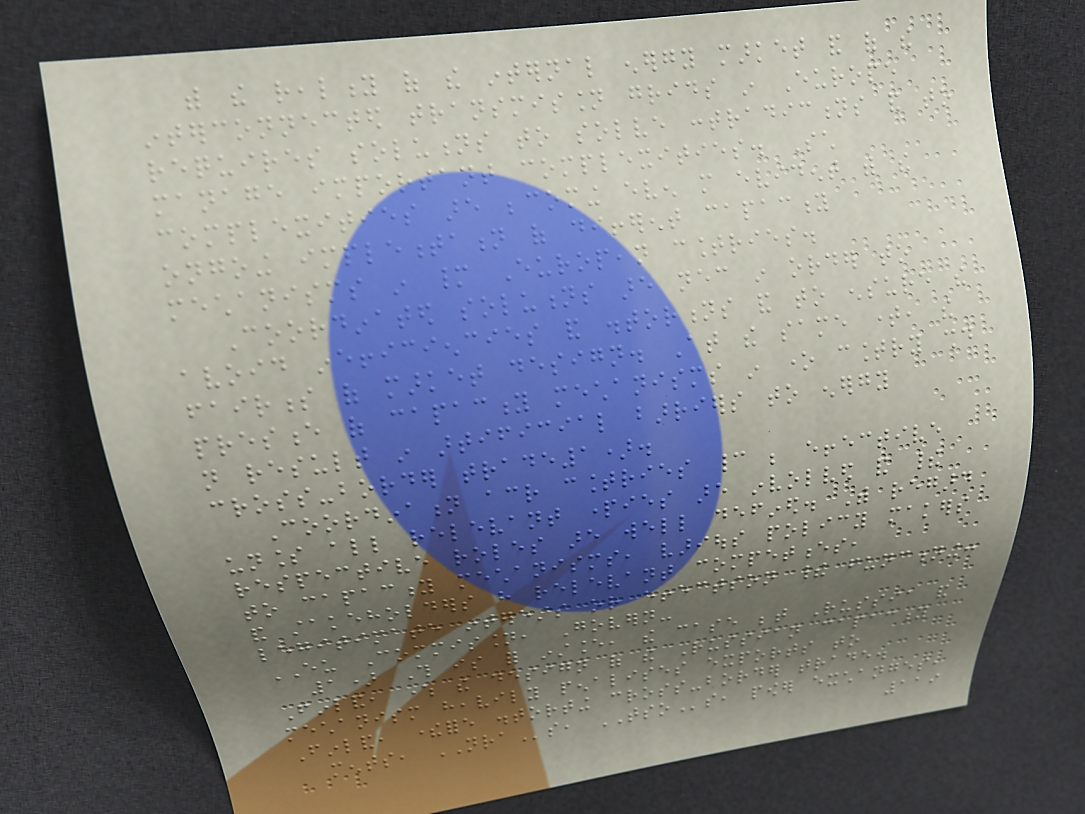with the reality of the internal energy market and of the
interconnected transmission grids in Europe
requires solutions to solve contradictions and to
manage important complexities. Such
complexities are becoming even more evident with the
ongoing implementation of different capacity
mechanisms in many European countries.
Coordinated solutions are necessary in order to
avoid inefficiencies and distortions and to ensure the
fairness of market design. At the same time, the
presence of capacity mechanisms in one country should
not result in artificial barriers to energy
cross-border trade1).
Coordination across countries cannot be effective
unless all relevant parties are involved and their
respective roles are well defined. With regard
to capacity mechanisms, various policy makers
and stakeholders have relevant competences,
legitimate interests or effectson their functioning:
EU Commission, Govern-
1) This is for instance, the case between Russia and
Finland, where the design of the Russian capacity
mechanism heavily penalises exports to
Finland, therefore distorting cross-border trade.
ments, NRAs, TSOs, power exchanges,
119
